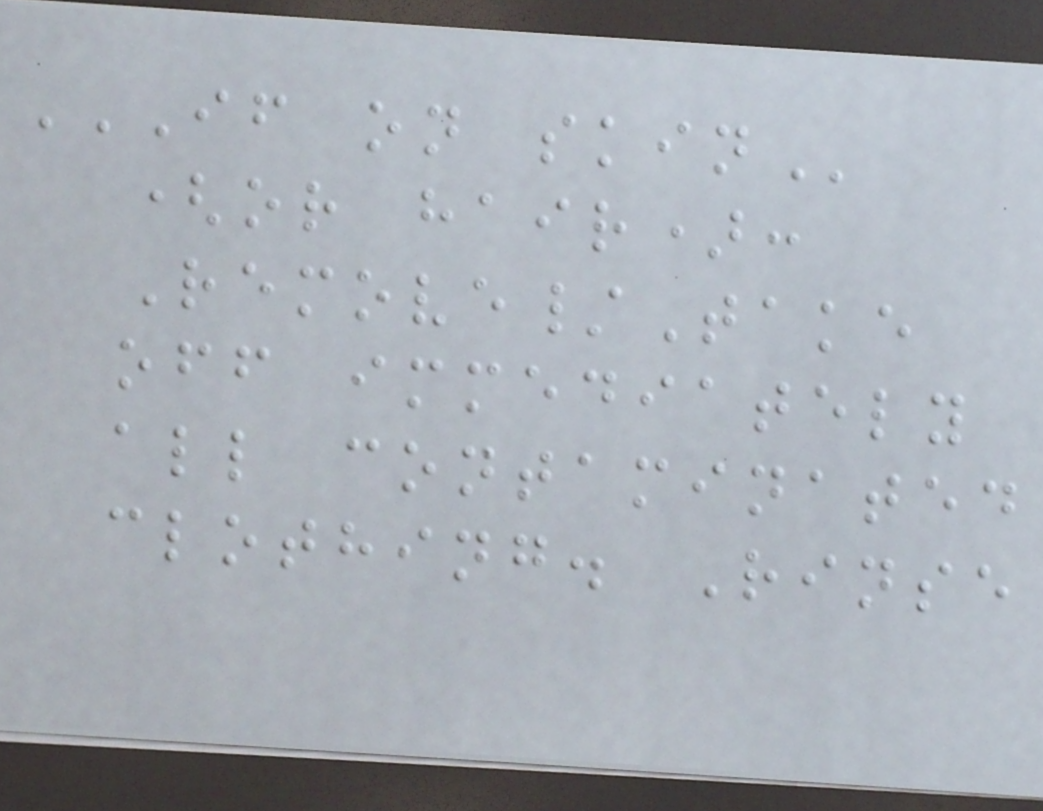IF ON SKIN
(or hair):
Remove/Take
off immediately
all contaminated
clothing. Rinse
